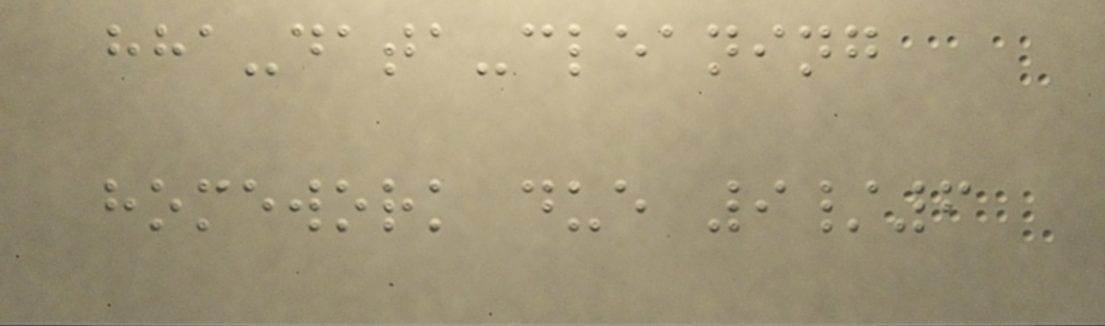hha-data-cleaning
homework due 9/6
